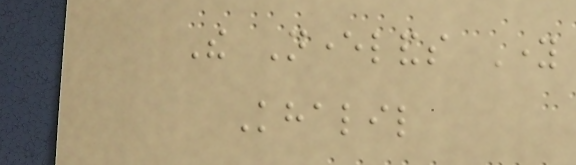The Neverlands Young
Khalil
